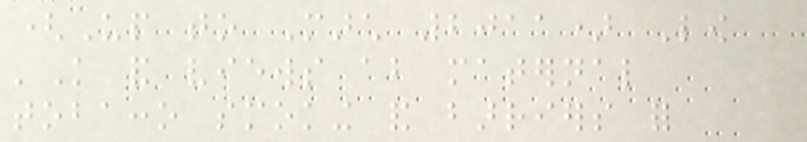(Up to March 2011) Low
'Knowledge and views about maternal
tobacco smoking and barriers for
